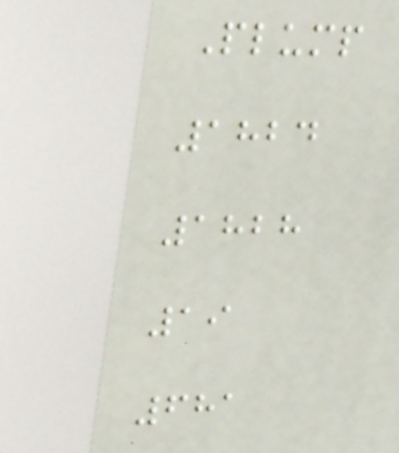Plump
1824
1828
19
681
